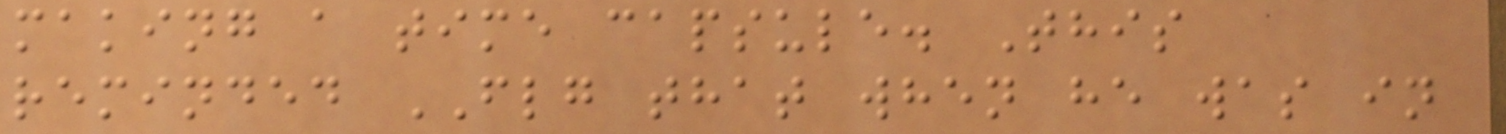making a time capsule. This
reminded FLG that when he was in
